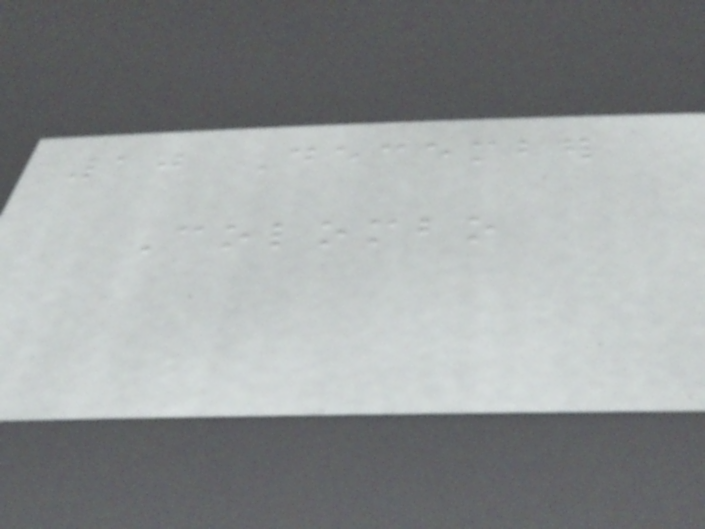10 December
Colombo
